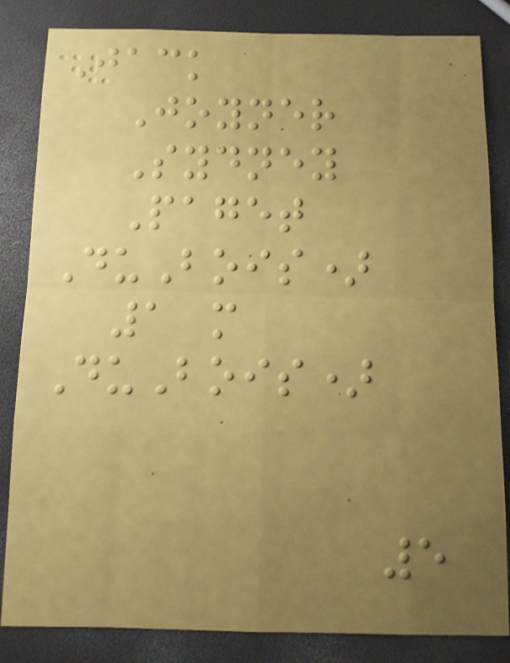Jack
Joyner
Sydney
Paget
DuBois)
1 m
DuBois)
5
